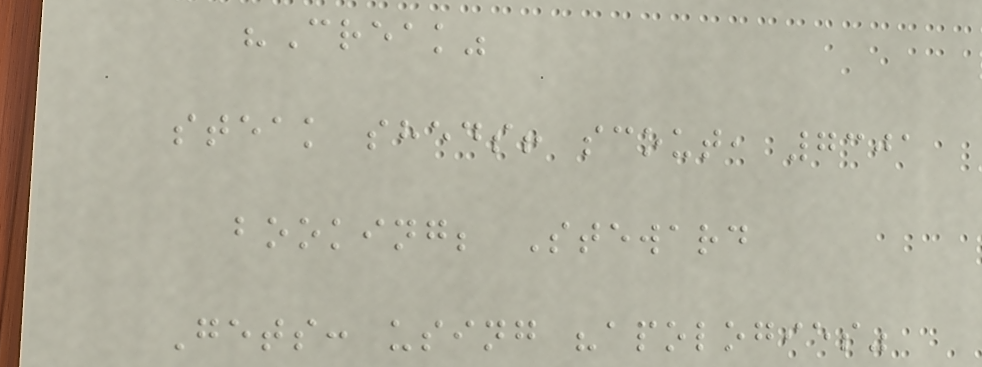"Creak"
steak sheds! scout, 7301
booking; Steward
Gets: using "apologies"
